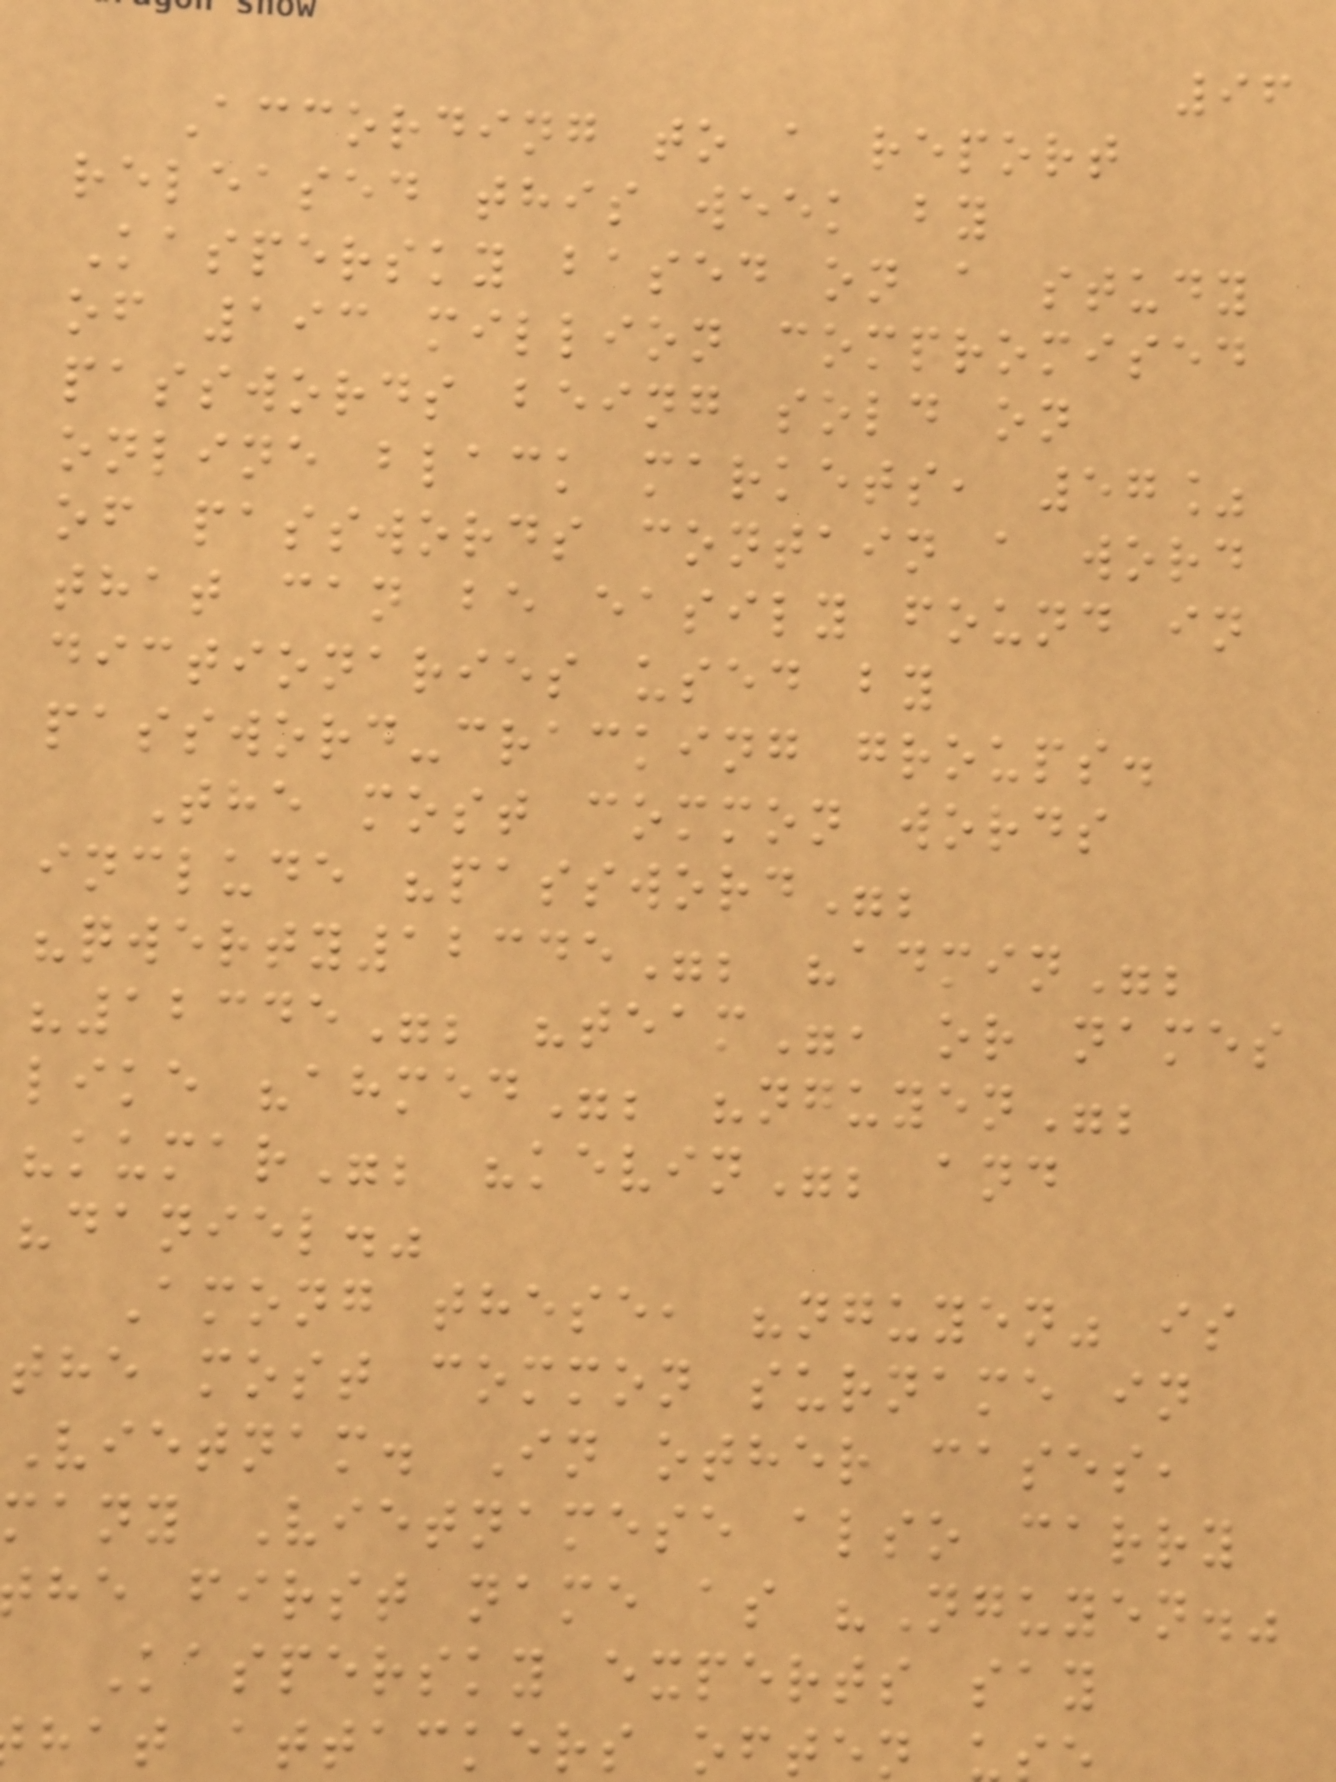96
According to a report
released this week by
Kaspersky based on a study
of 193 million compromised
passwords being sold on
online black markets, 57%
of passwords contain a word
that can be easily found in
dictionaries used by
password-cracking groups.
The most common words
include "password";
"qwerty12345"; "admin";
"12345"; "team", or names
like "ahmed"; "nguyen";
"kumar"; "kevin"; and
"daniel."
Among these, "nguyen" is
the most common surname in
Vietnam. In other cases,
many Vietnamese also carry
he first name as "Nguyen."
Kaspersky experts say
hat attackers often
